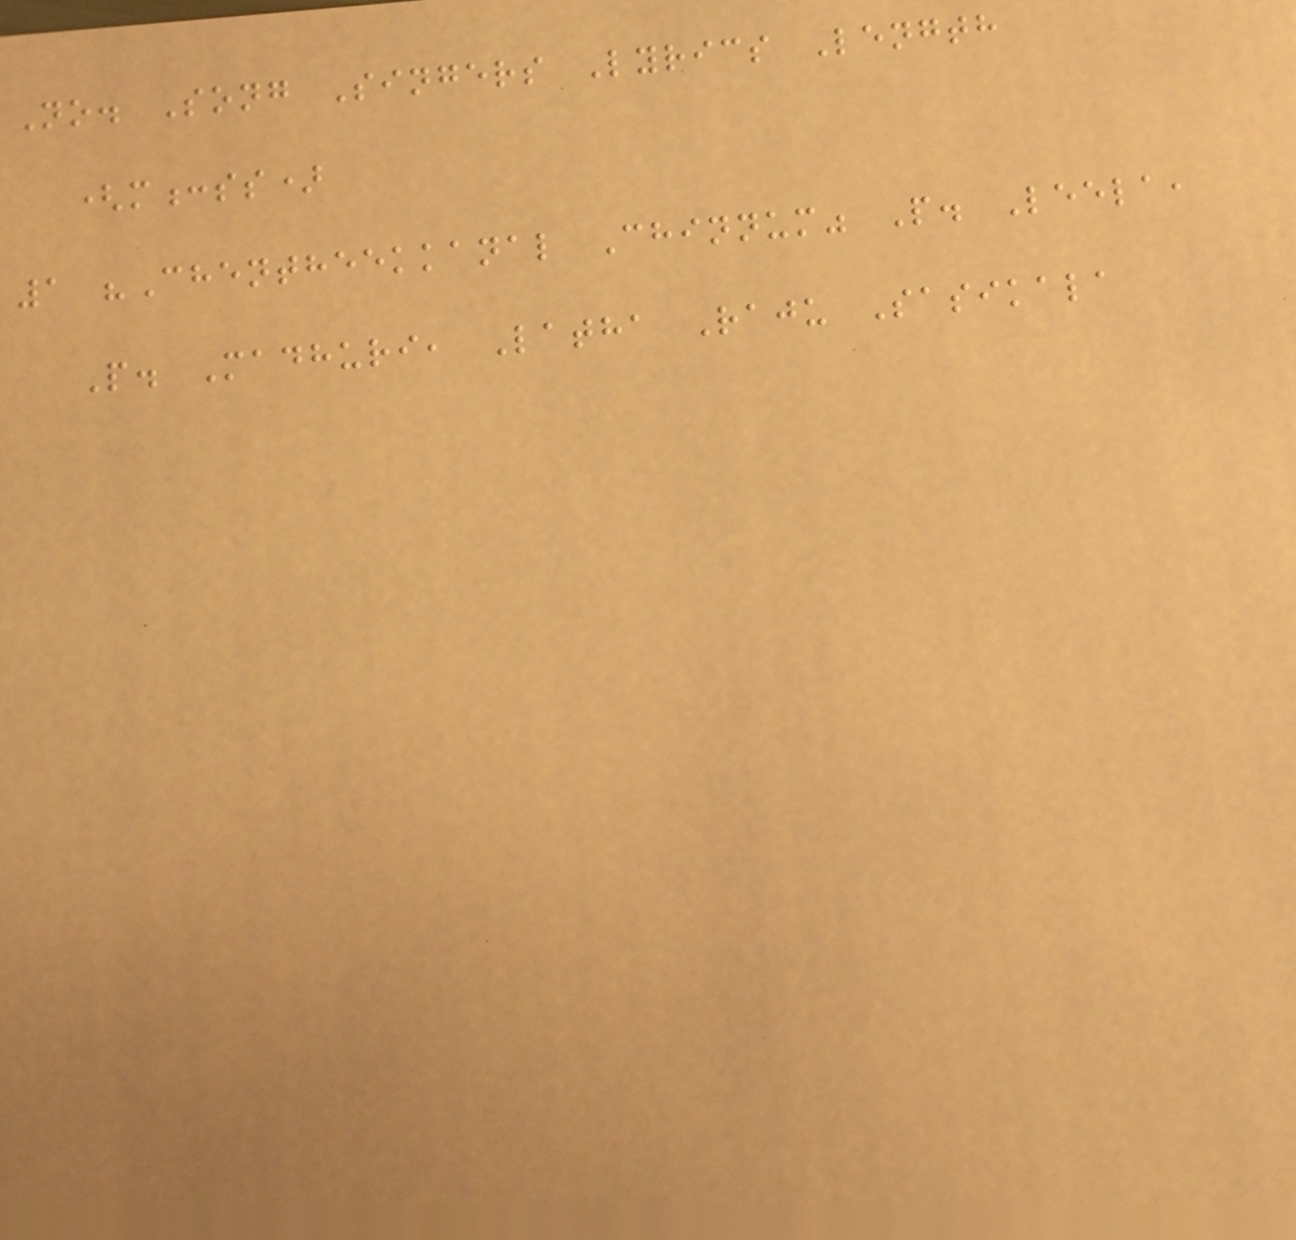No. Song Singers Lyrics Length
(m:ss)
1 "Chentheekkanal Chinnum" P. Leela,
P. Madhuri, Latha Raju Sasikala
